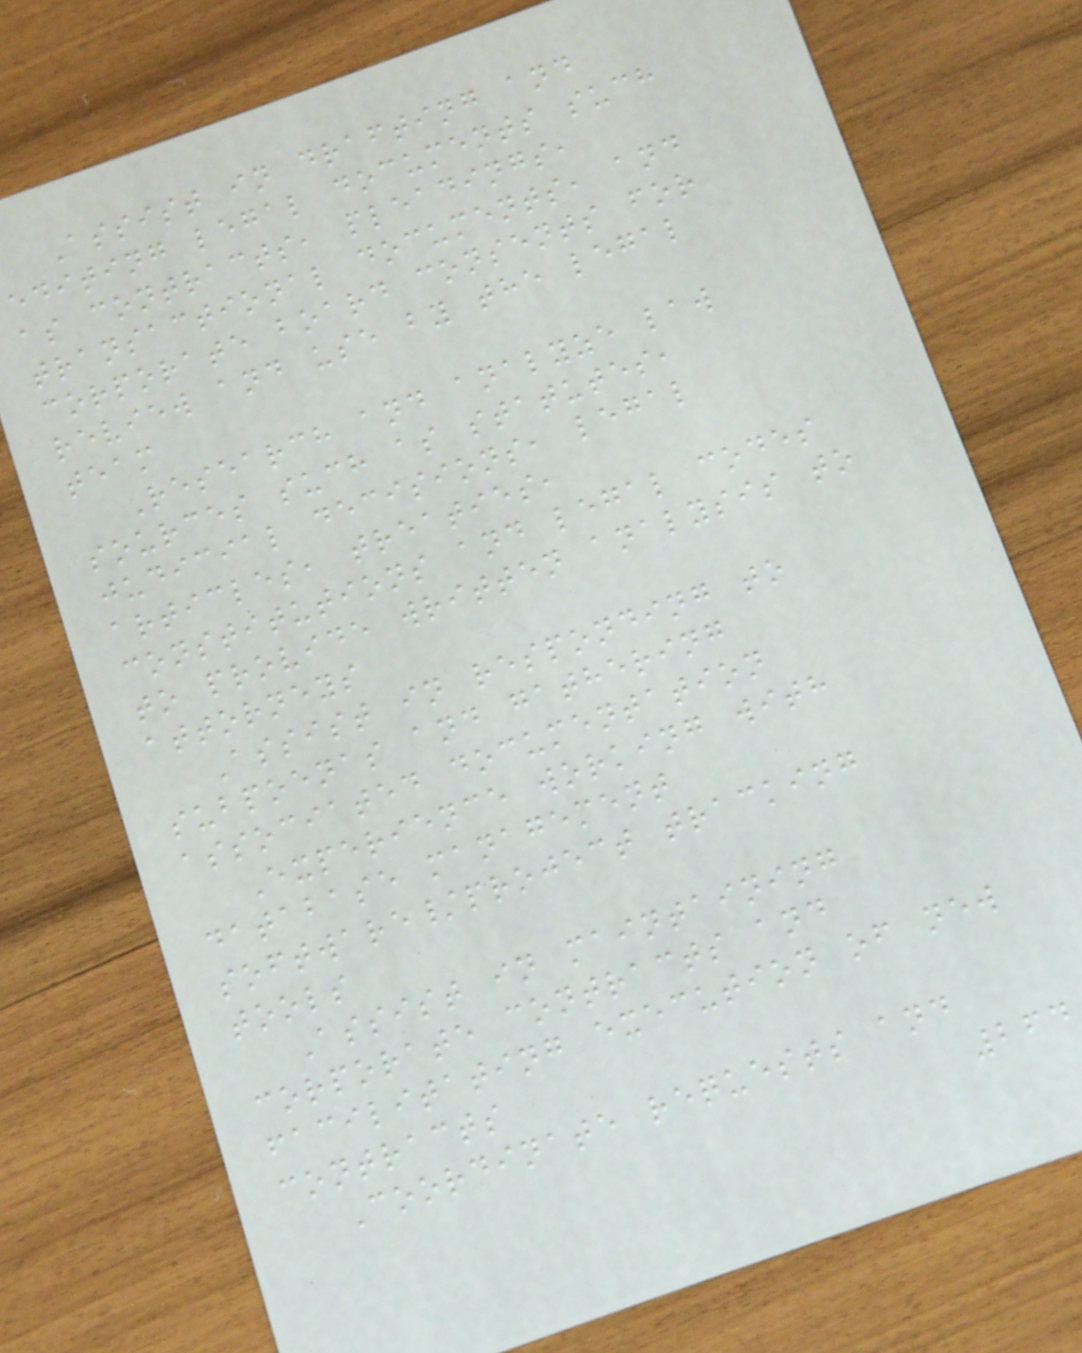Assist in drafting and
editing legal documents such
as contracts, pleadings,
transactional documents, and
corporate board consents for
review and use by the legal
team
Research and analyze law
sources such as statutes,
judicial decisions, legal
articles, treaties,
constitutions and legal codes
to provide written analysis to
attorneys
Assist in responding to
subpoenas and gathering
associated documentation
Experience working with
database management
software/project tracking
tools
Assist in maintaining
corporate contracts and
facilitating execution of new
contracts
Coordinate requests and
264
